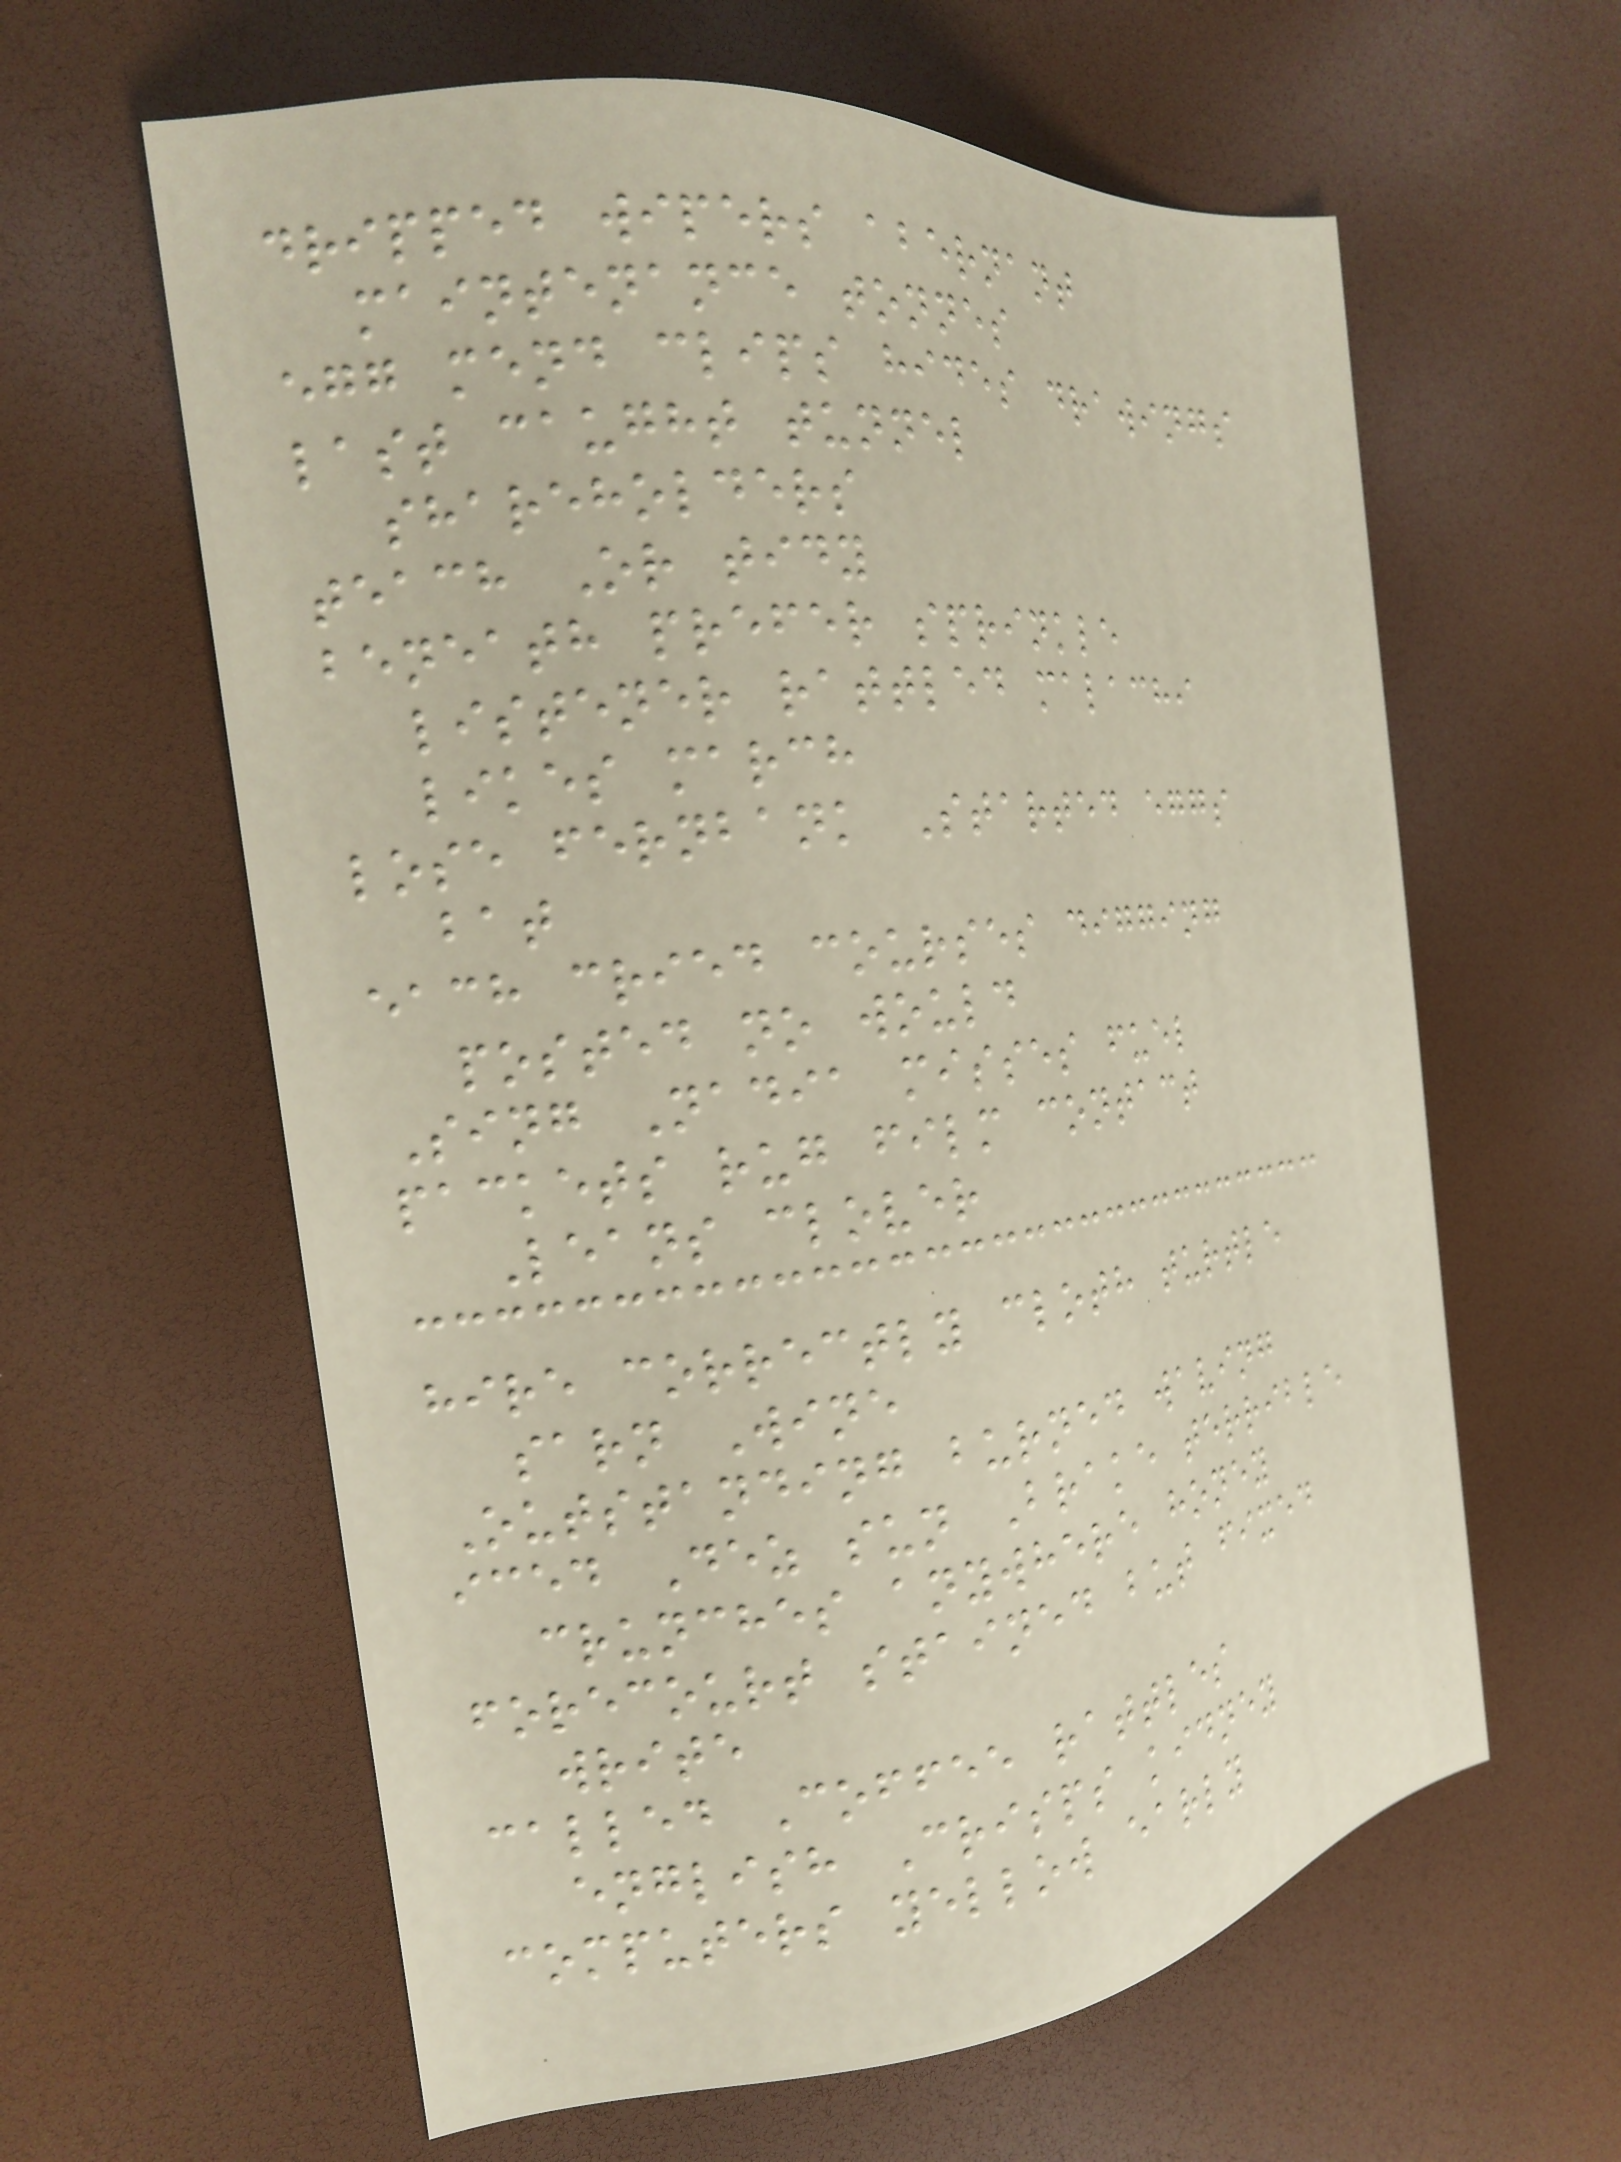dripped wipers abernant
maintenance tonnes
egg mend clips hides drawings
last caught tunnel
shareholders
teach Or tidy
beneath prefer sprinkle
listener rattled malachi
likes march
lose fernbank Started eggs
bat
each cried courses digging
posted no would
Sing Nadia misses fuel
packets rug film contact
Leans clover
hire correctly cloth turtle
sarn Wine
Outstanding burned waving
iced Dez sun Brake terrible
crunches anywhere honey
forecourt stained but fixed
write
called Coffee rattles
english Crisps kidney
computers yellow early
